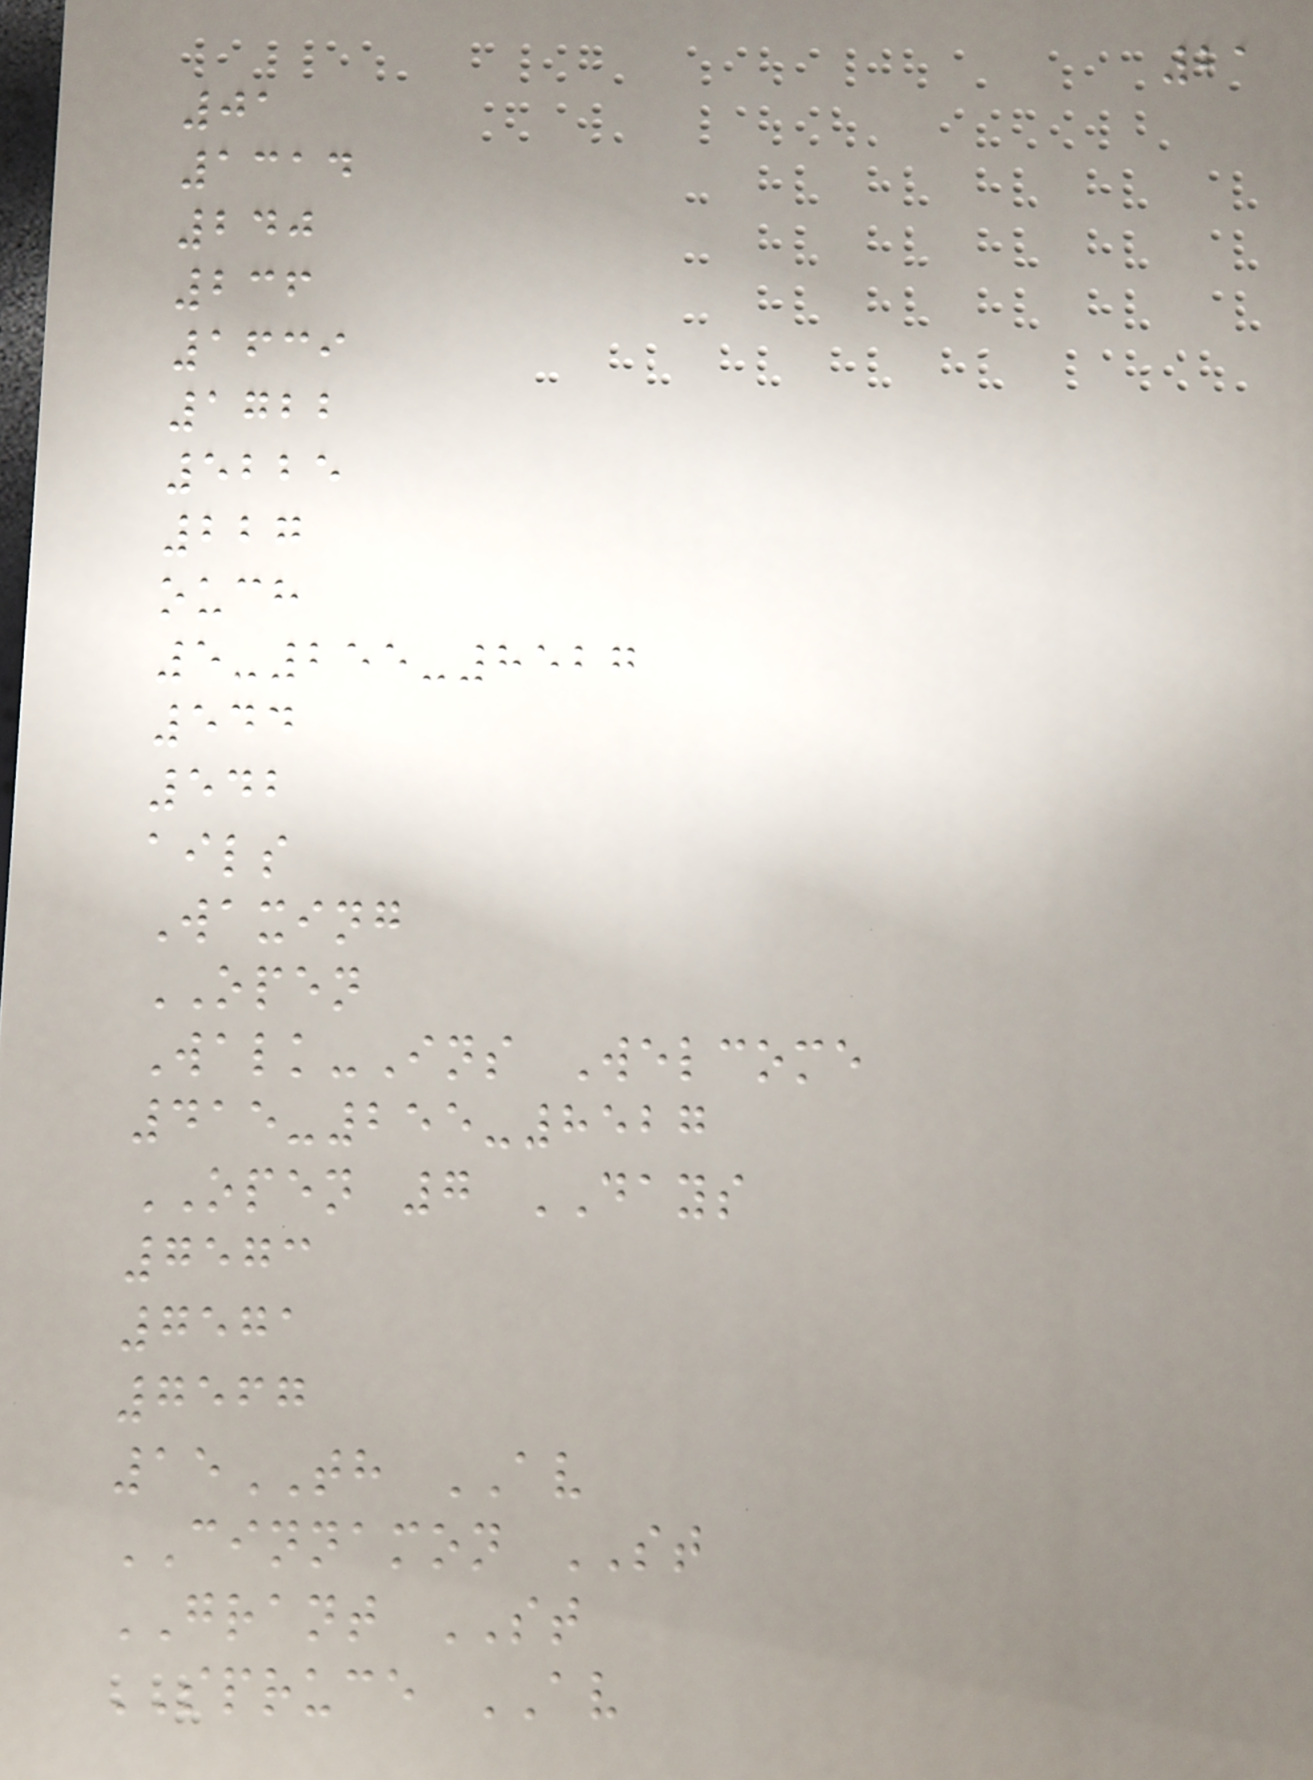21
01
1314
240
236
1639
1722
5225
227
ouch
5-255-8527
544
542
ails
Waxing
OPEN
Walk-Ins Welcome
415-255-8527
OPEN 7 DAYS
7573
7571
7567
15TH AV
CINNAMON ST
GRANT ST
SPRUCE AV
